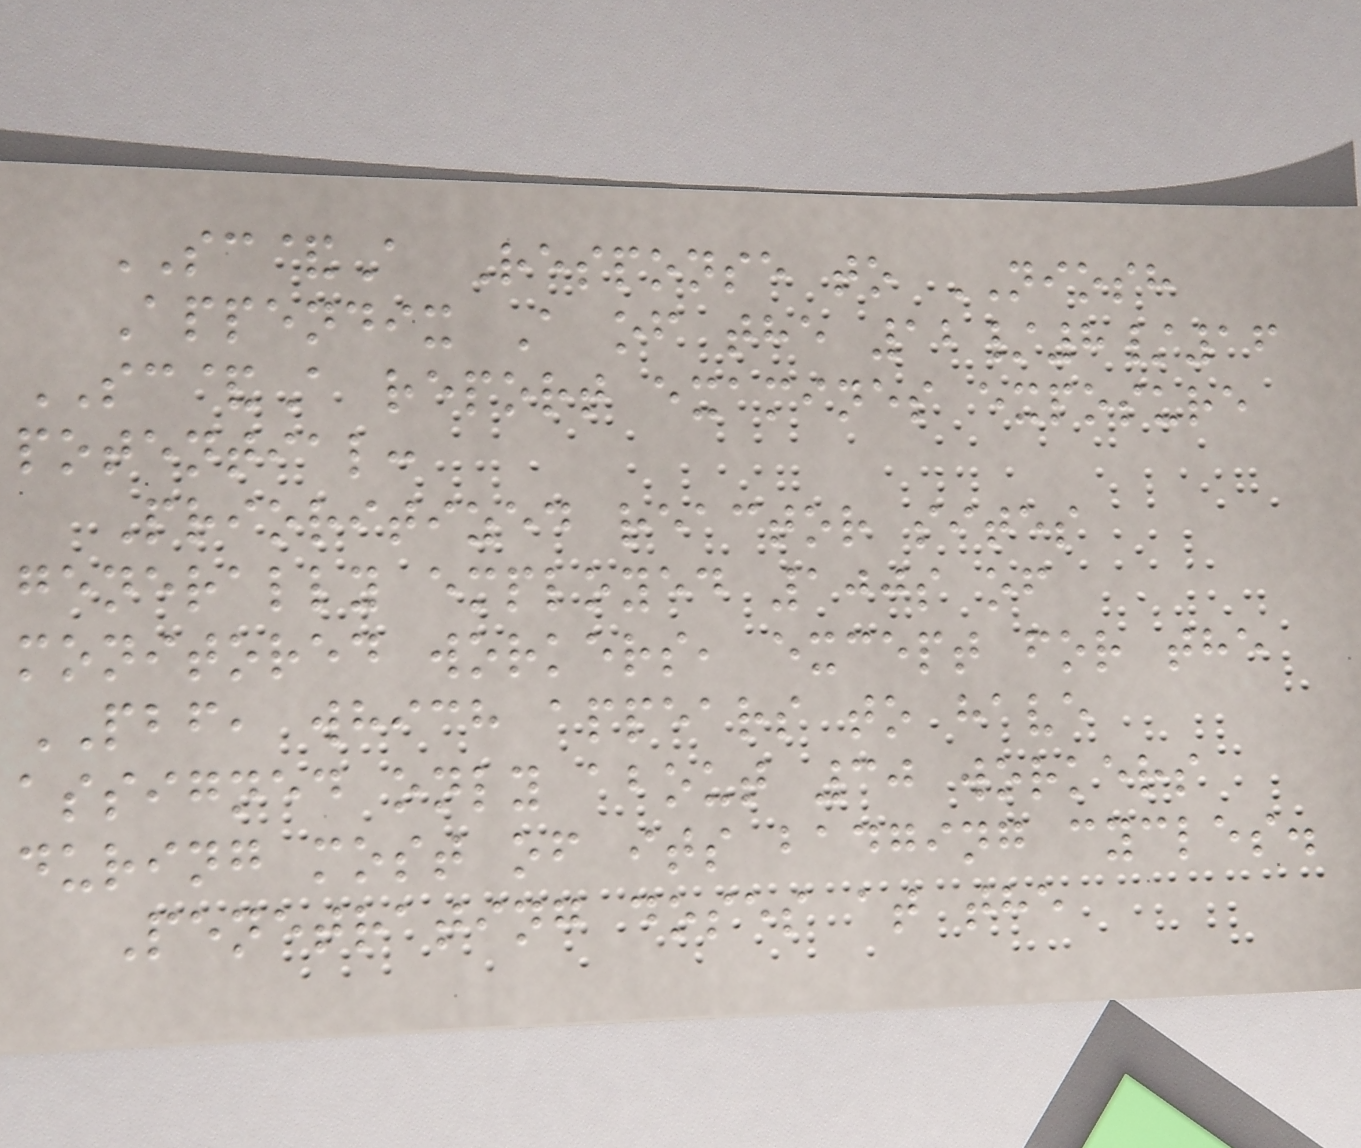SC&A Response to NIOSH
Appendix A of the 12/8/16
SC&A report examines exposure
potential:
Prioritized reactor sites
generally employed 100s of
monitored workers, except for the
PBF, which appears to have
assigned only about 30 workers
during most of its badging cycles.
Penetrating doses at the
